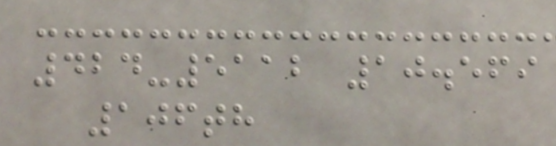424-5112 10.569
106th
